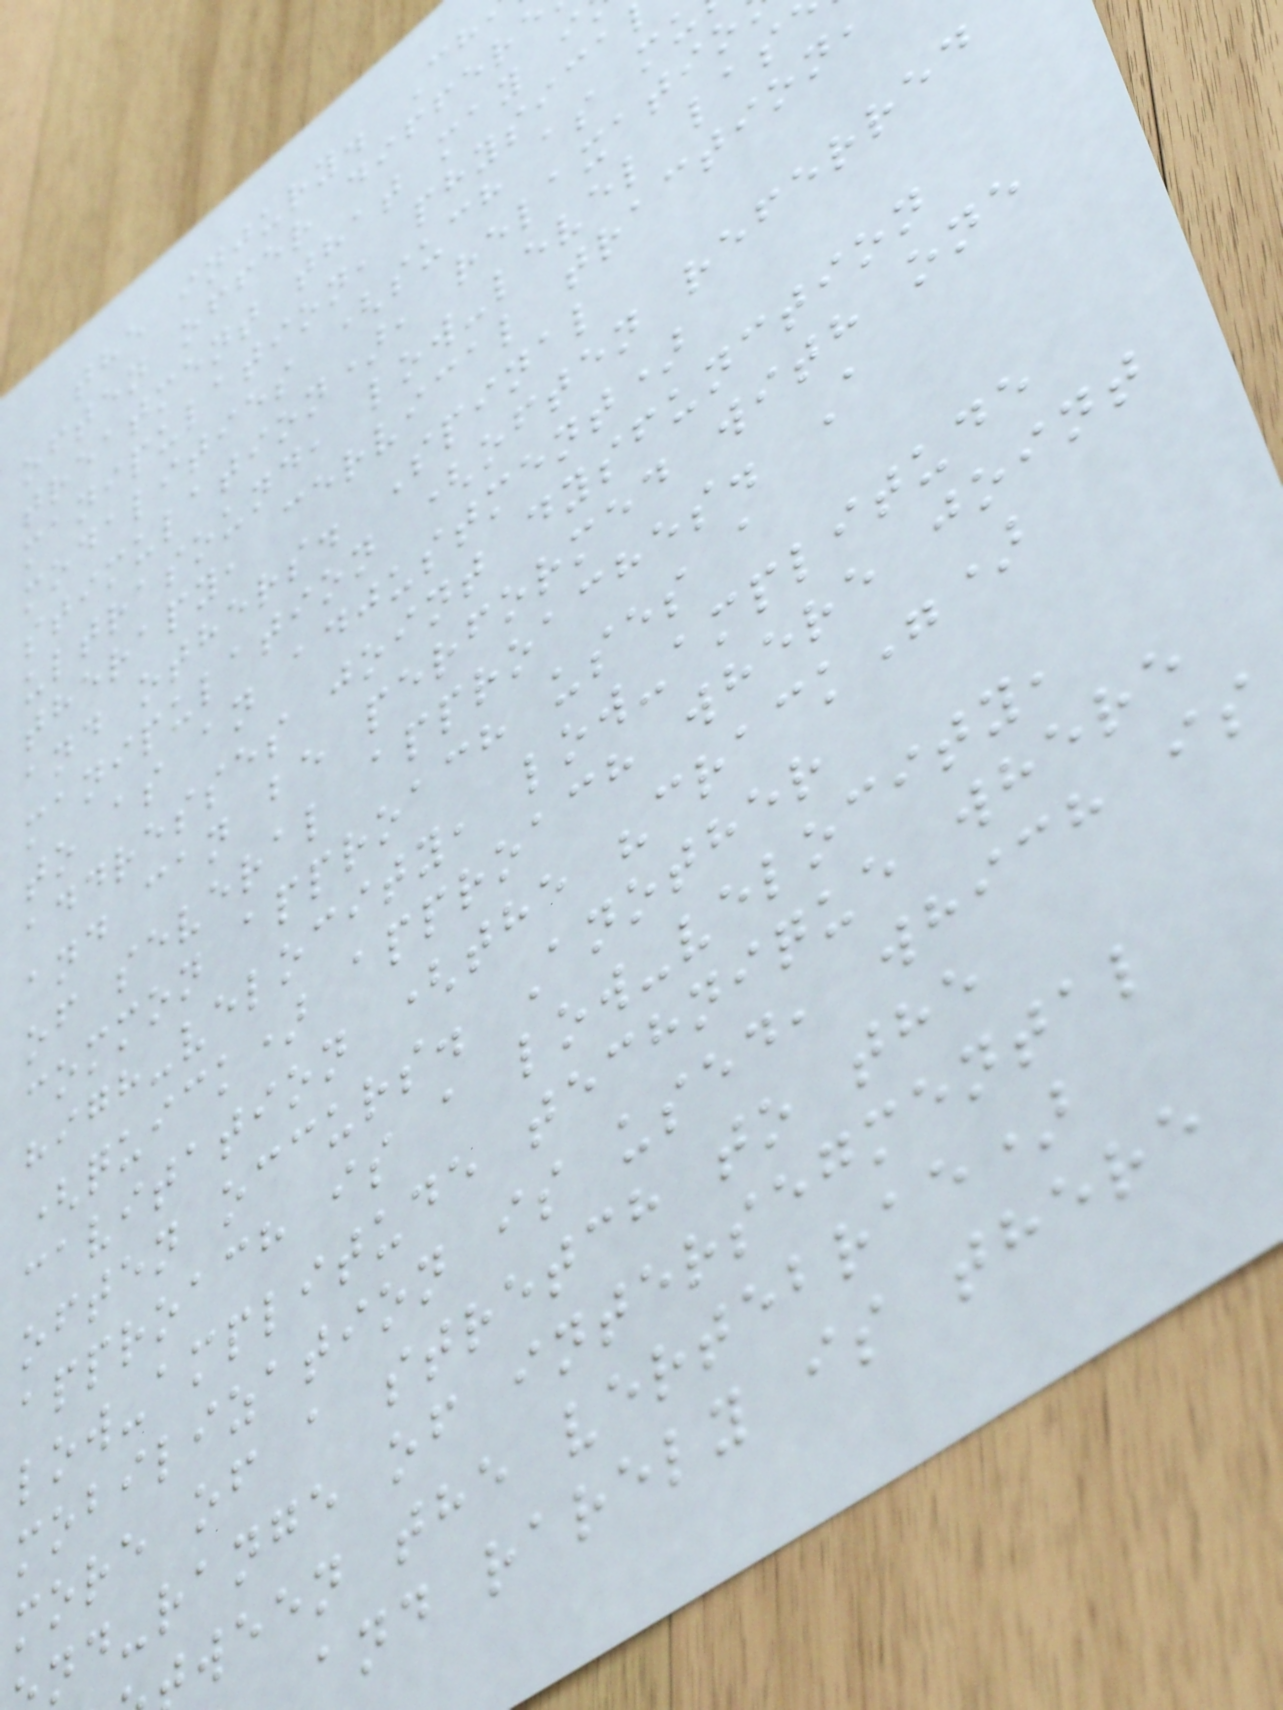the injury. Ch
often offer differ
treatment that may i
manipulation, physica
modalities (such as mu
stimulation), relaxatio
ultrasound, low-level las
therapy, cervical traction,
and others. Spinal
manipulation (often referred
to as an adjustment)
addresses joint dysfunction
and can be performed with one
of several approaches. A
common approach uses a
high-velocity, low-amplitude
(quick) approach where joint
cavitation (the "crack")
often occurs. Another
approach is a low-velocity,
low-amplitude technique where
mobilization is used, which is
more of a stretch to the
nd-range of intersegmental
ween the vertebrae)
and rarely is there
